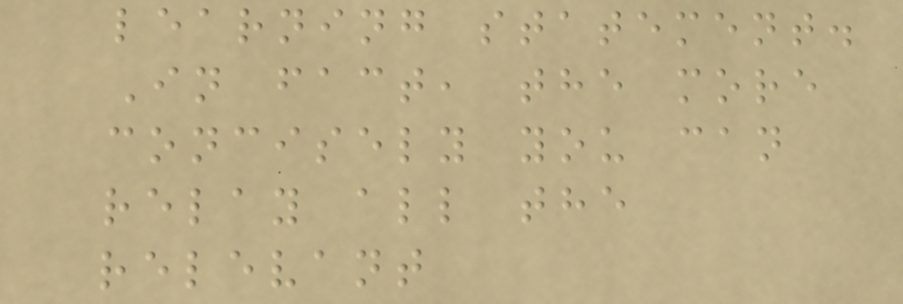learning statement.
In fact, the more
concisely you can
relay all the
relevant
